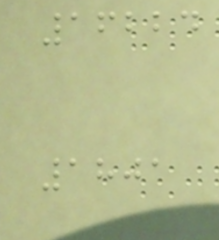16224
1801
